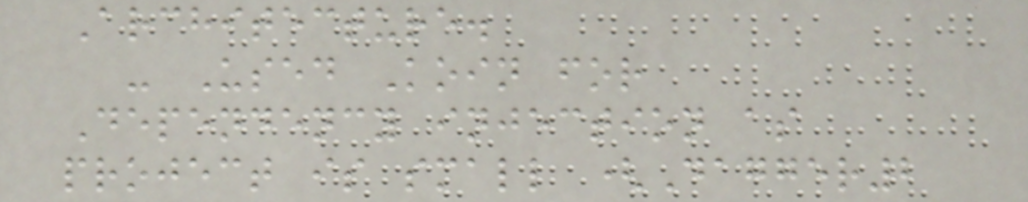Architecture.
- Used Koin for
Dependency injection as
project is small (Dagger2
